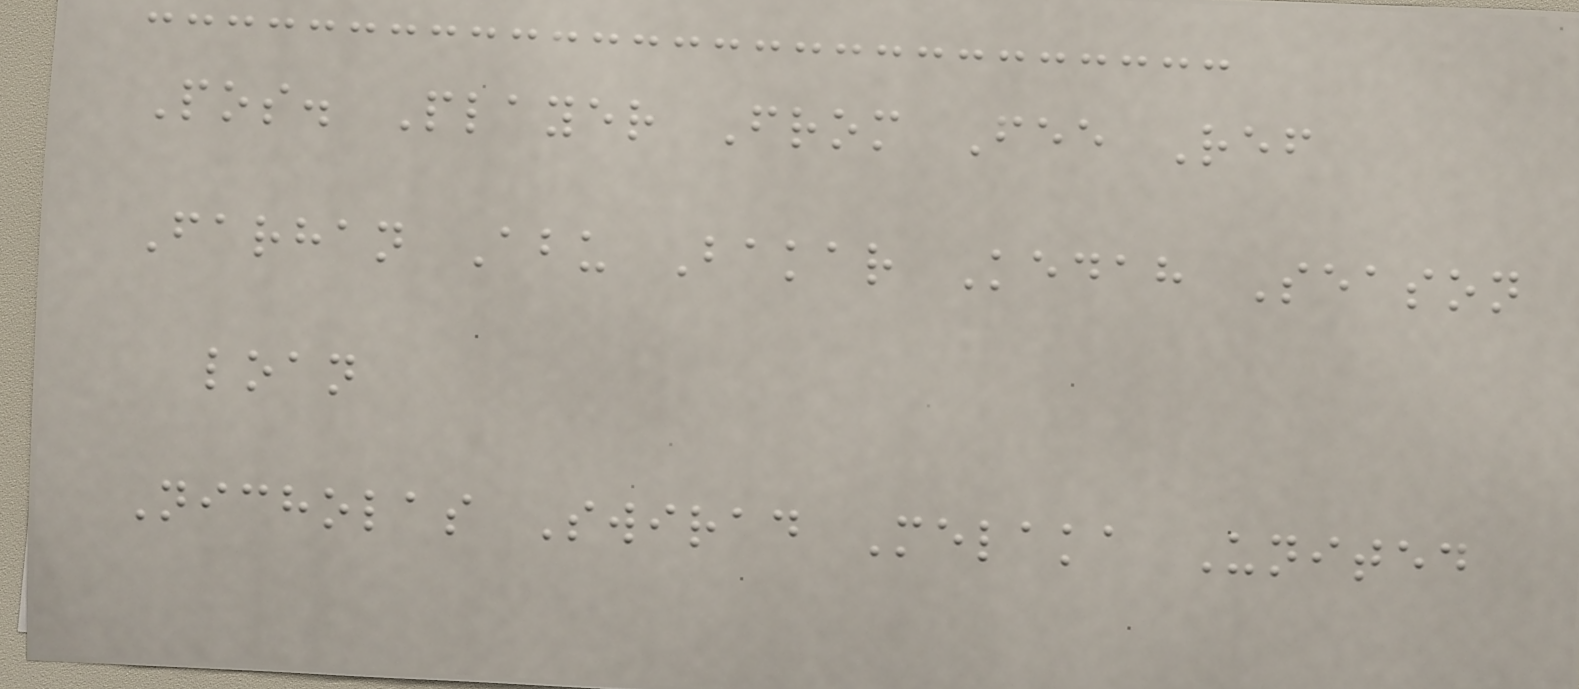Pos. Player From Fee Ref
Farhan Abu Bakar Kedah Season
loan
Nicholas Swirad Melaka United
